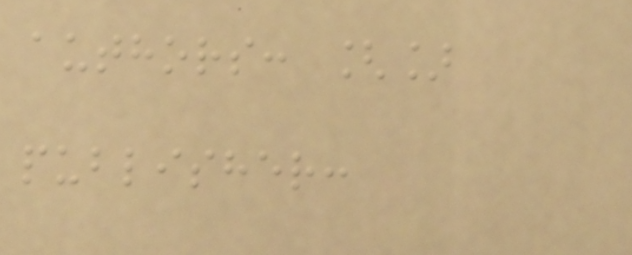authors: []
publisher:
